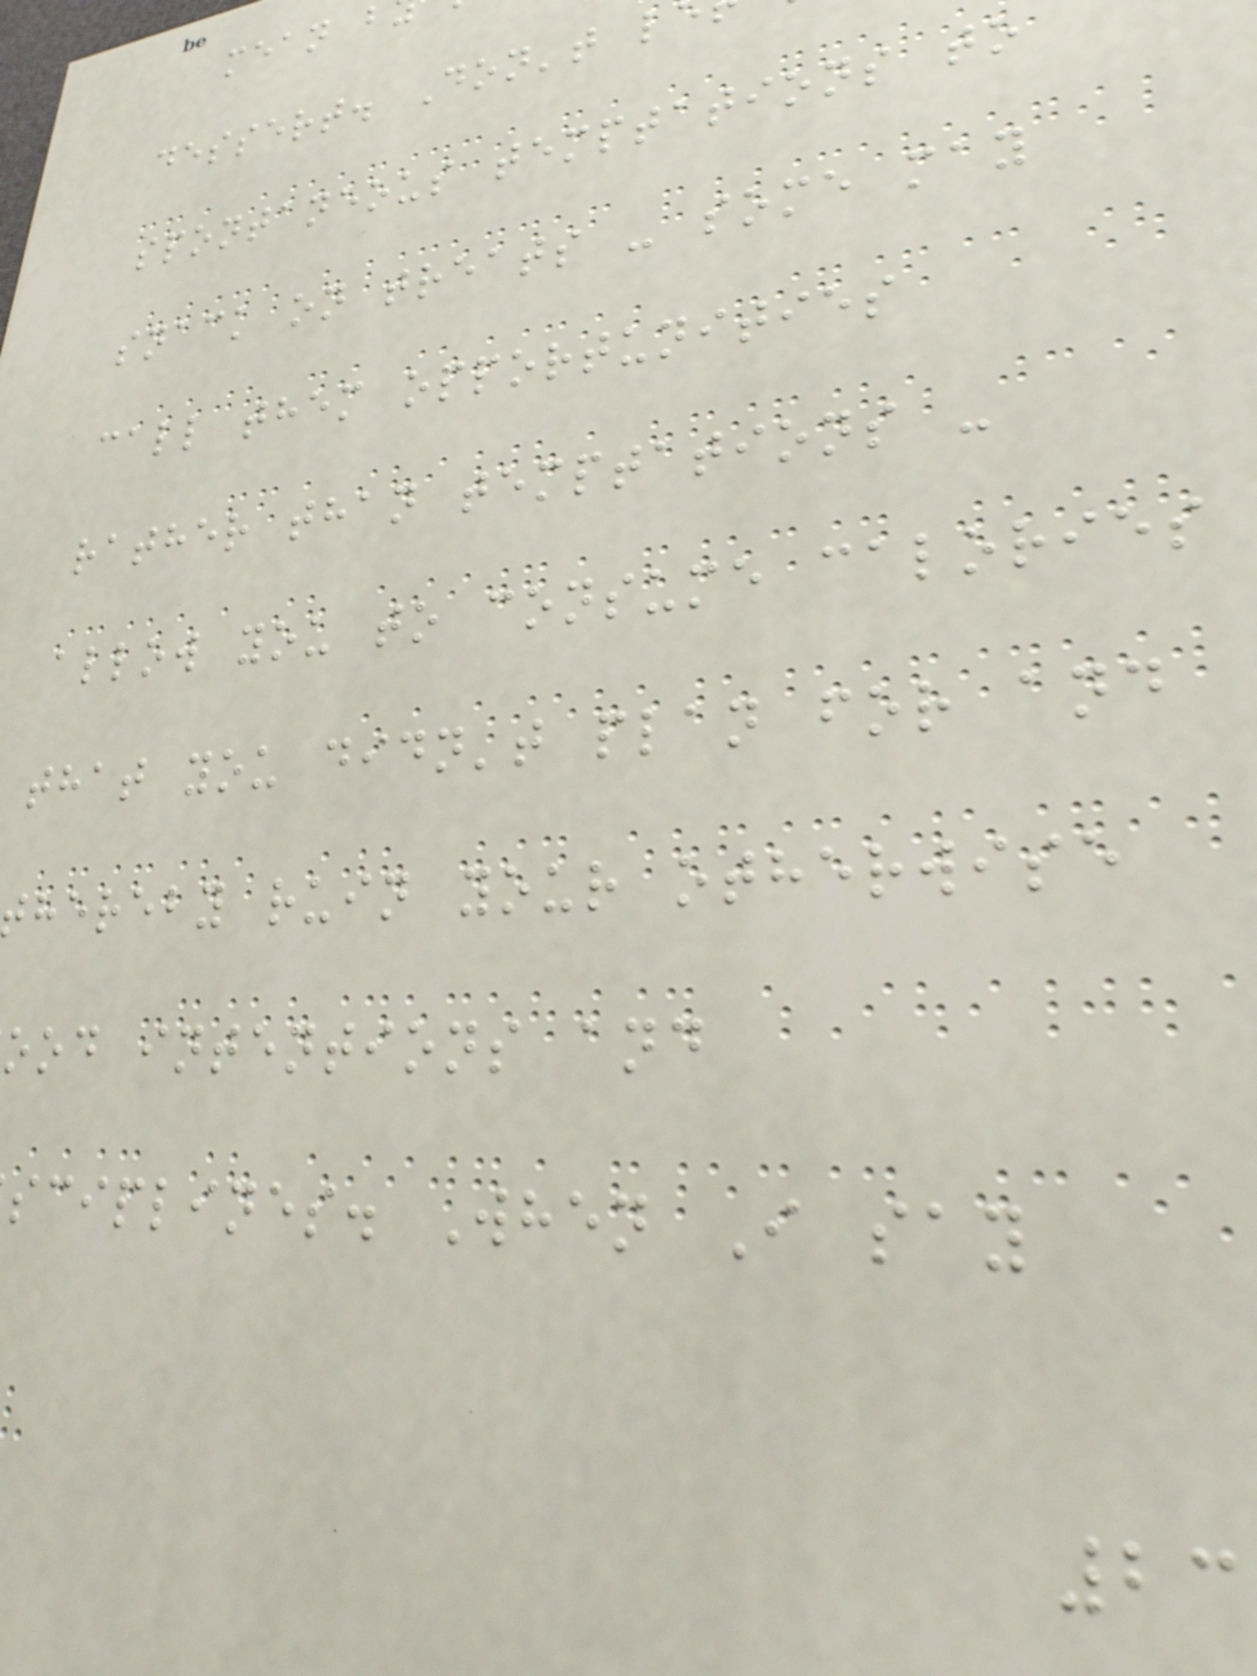dessert. Don't l
spontaneous temptations to
snack on treats - some may
call them opportunities
rather than temptations -
allow you to consume calories
that you didn't plan for and
hereby ruin your otherwise
ood intentions and
sciplines. When I say
